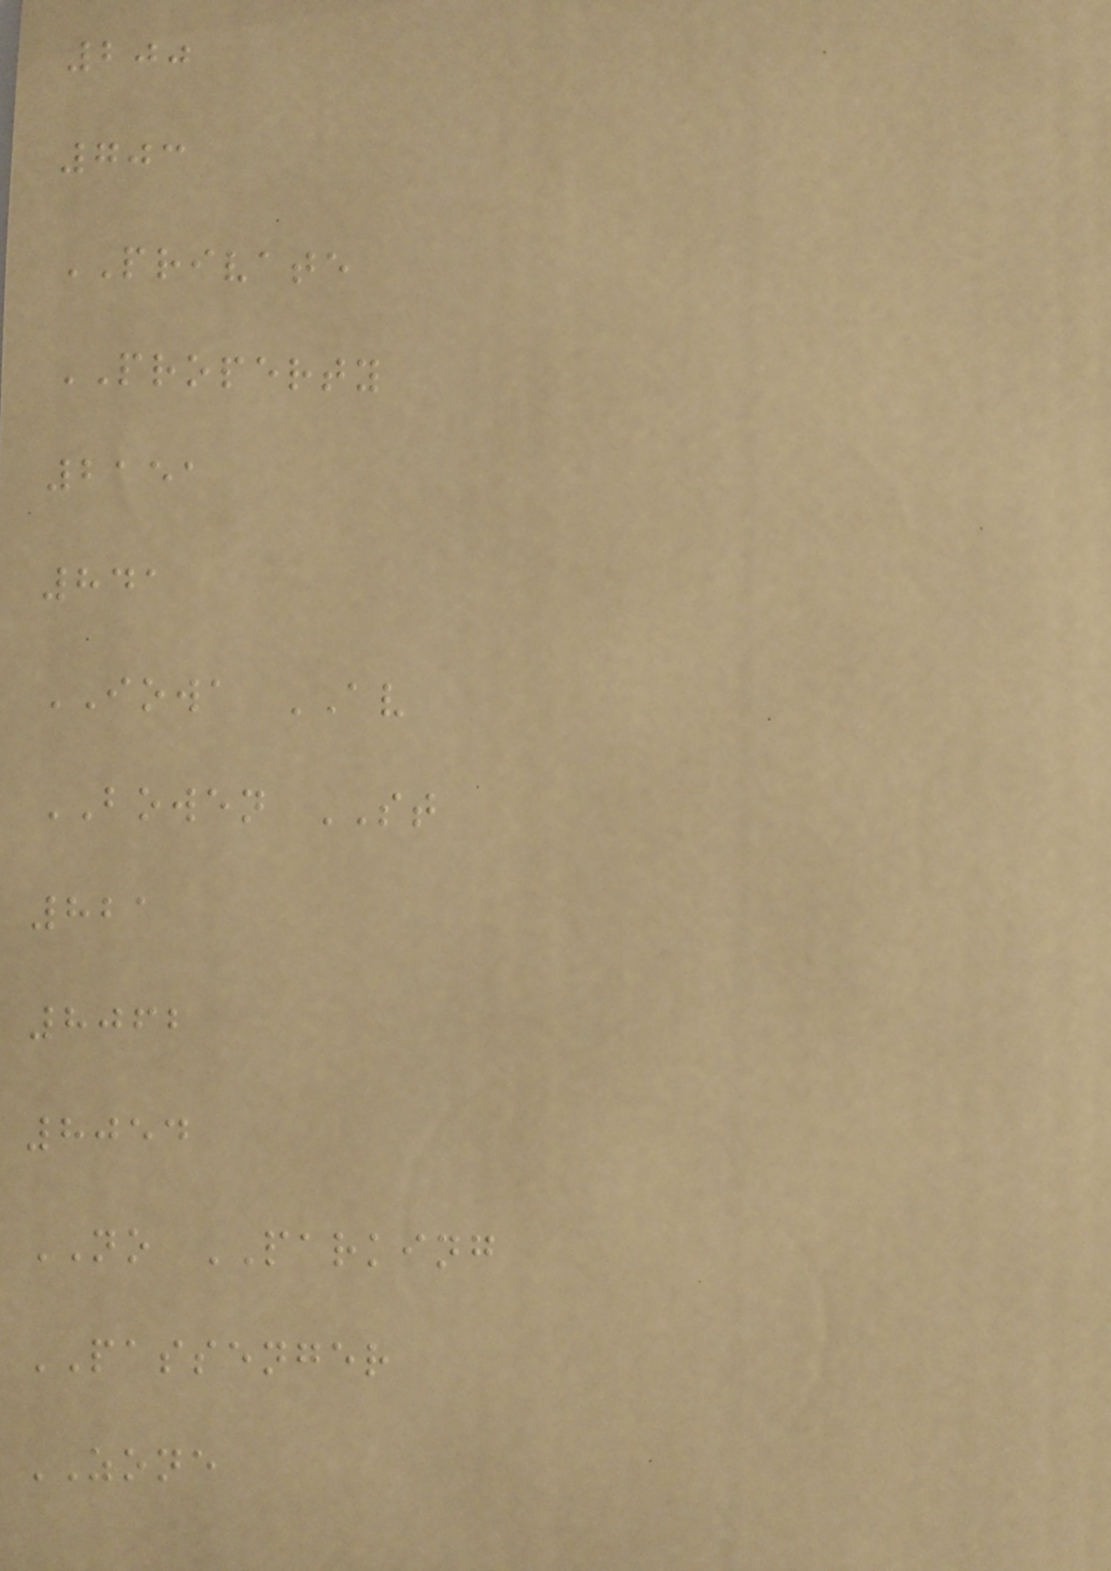200
703
PRIVATE
PROPERTY
2151
841
IOWA AV
BOWEN ST
821
8062
8054
NO PARKING
PASSENGER
ZONE
